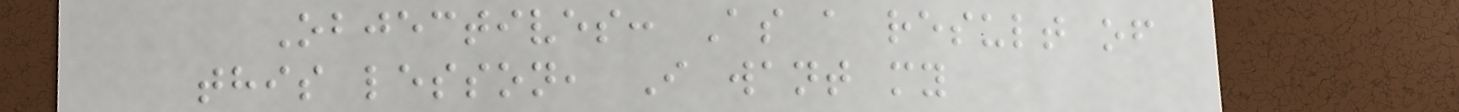Objectives: As a result of
this lesson, I want my
